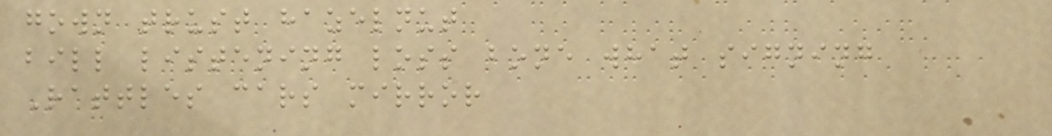gown trust hazelnut
bill listening loss bone what signing
Rattles cars mirror
